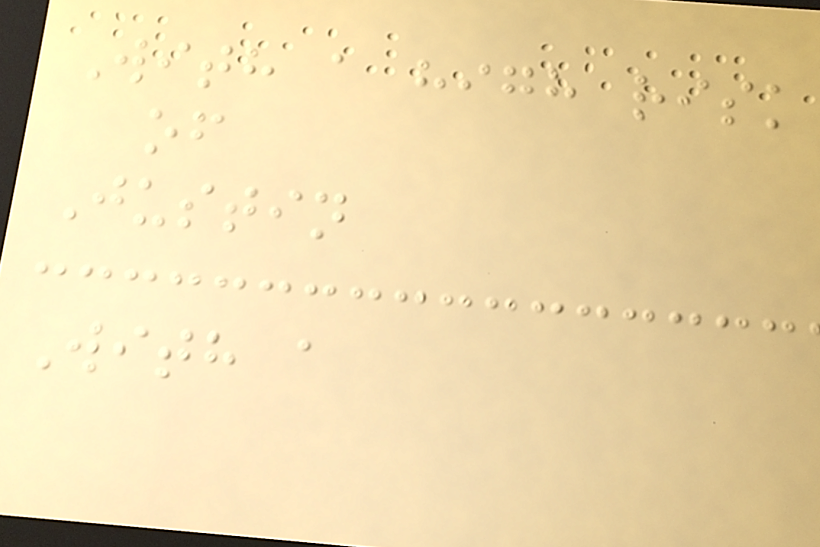With a high risk
of
Justin
With a
